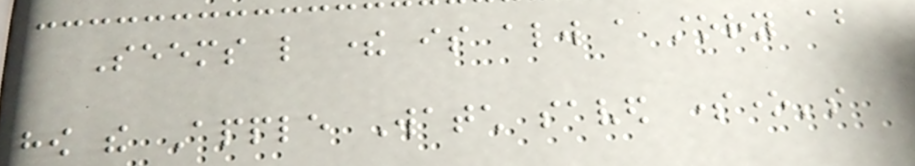Seems like there is always a story about
how the Apple Watch saved someone's
